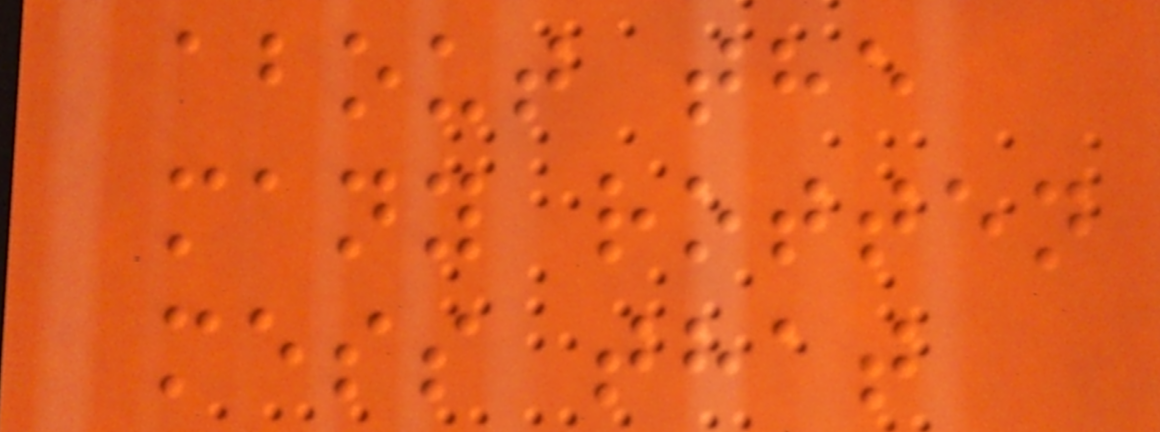about the
many rotten
mess that
